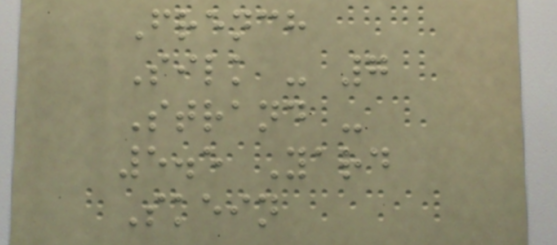French
Silk - 7
Strand -
5.5 Yard
Skein
